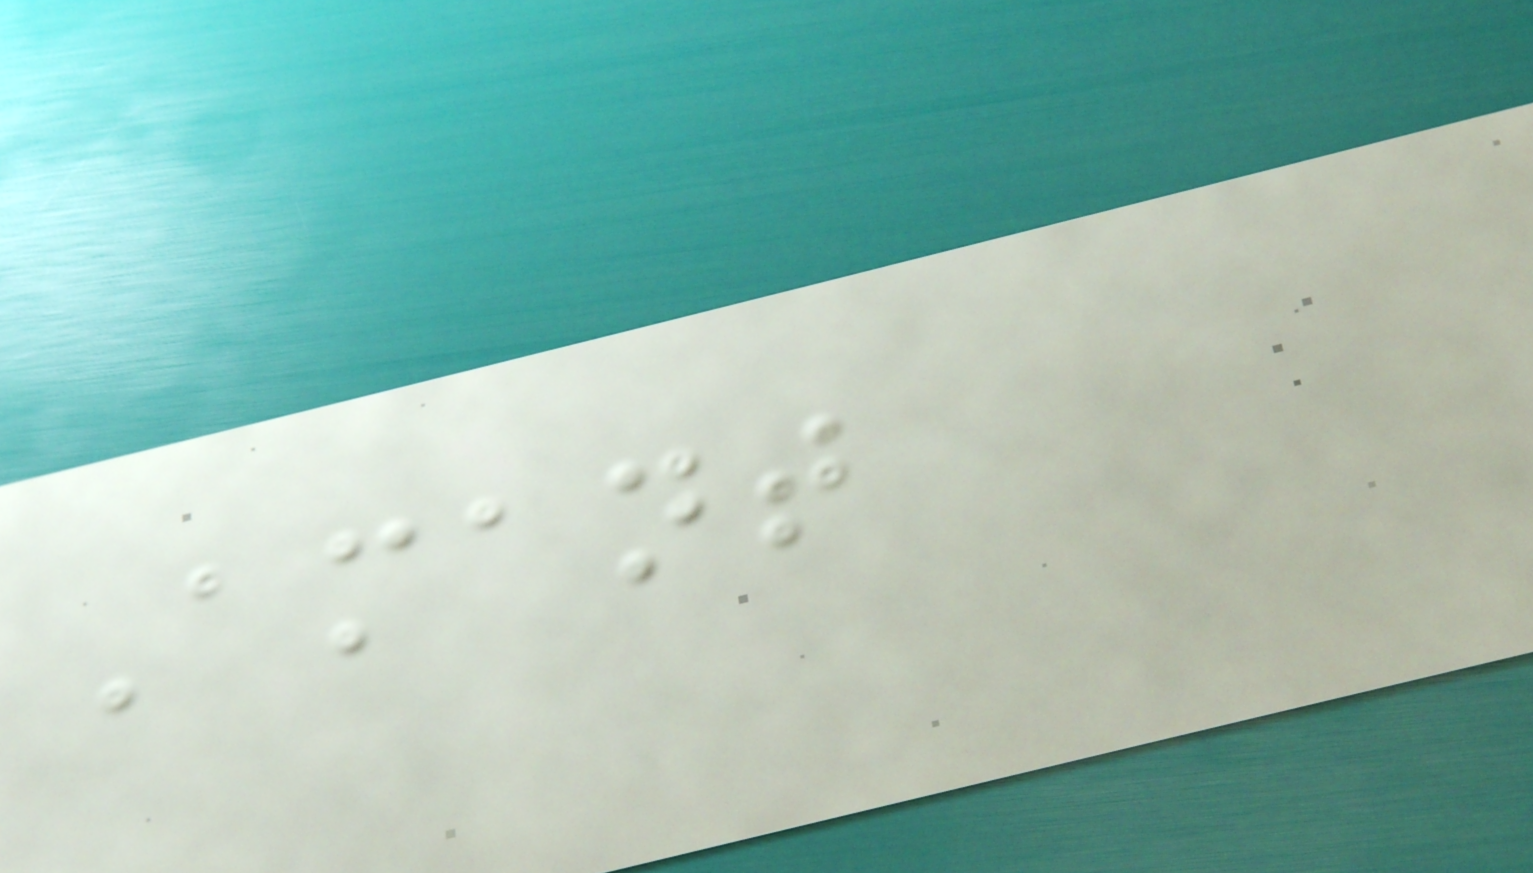Amant
